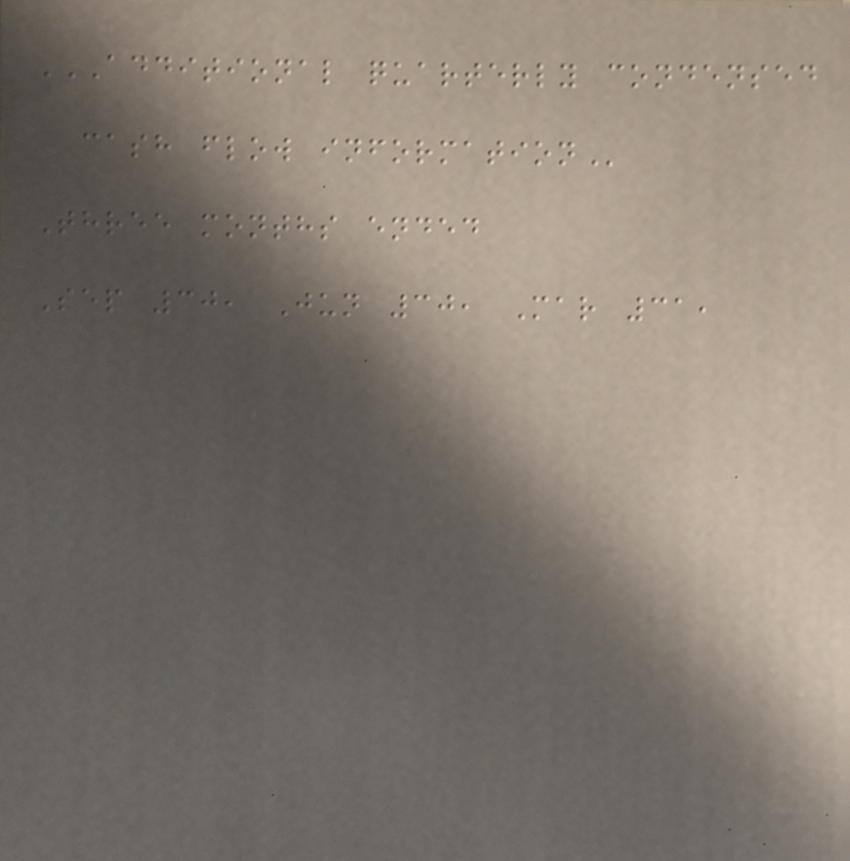ADDITIONAL QUARTERLY CONDENSED
CASH FLOW INFORMATION
Three months ended
Sep 30, Jun 30, Mar 31,
